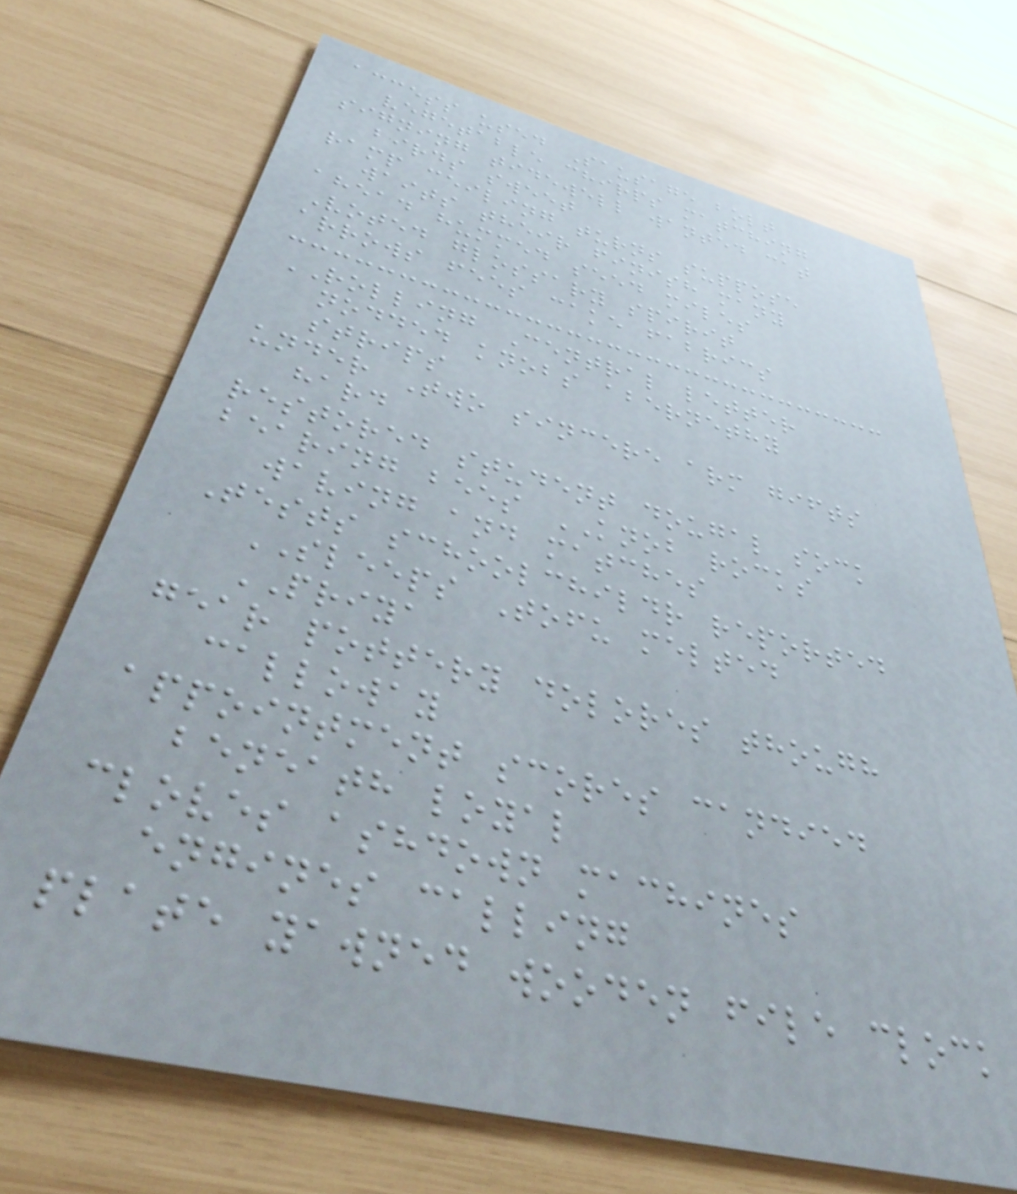access used Sausage bolt
vegetable chirps matching
signing tidewell wanted cat
birds sweet
ramp ceiling turns suppose
waits their finish many
ahead hummed seed miles
Voted glossary spirit
arrows fees cake fabrics
ROLLING Central letter
nodded knobs abernethy
strips
under Two sincere arm gifts
hard
restored student dougal sock
bearing bees KNOB rocks
waving and matches
Tests schoolchildr reported
SLEEPS Tofu melted
PRIYA
gear pottery dolores though
calloway
appointment scores candied
beneath loyal
cloves ashdown machines
engines calling
plate yawned wooden file clock
